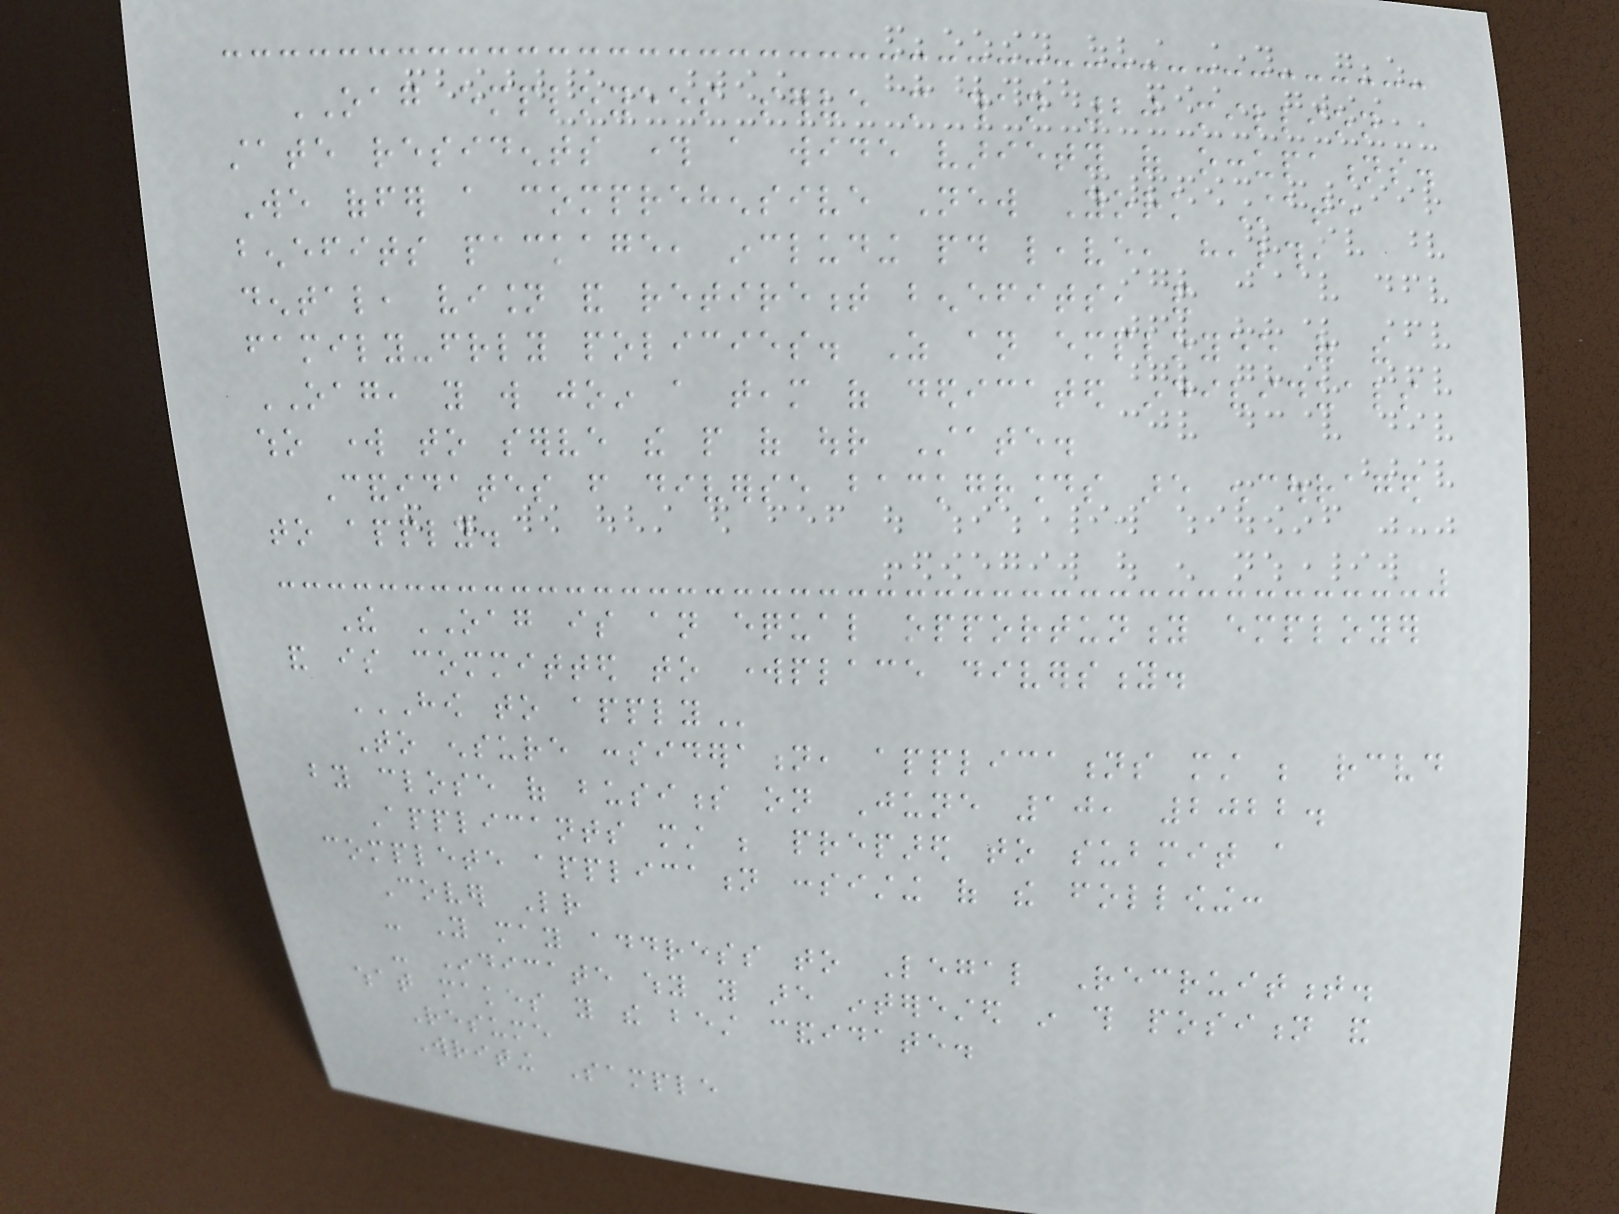OAG employees serve more than 20 million
state residents through a wide variety of occupations.
We offer a comprehensive New York State
benefits package, including paid leave, health,
dental, vision and retirement benefits, and
family-friendly policies. As an employee of the
OAG, you will join a team of dedicated individuals
who work to serve the people of our State.
Candidates from diverse backgrounds are encouraged
to apply.
The OAG is an equal opportunity employer
and is committed to workplace diversity.
HOW TO APPLY
To ensure consideration, applications must be received
by close of business on June 10, 2022.
Applicants must be prepared to submit a
complete application consisting of the following:
Cover Letter
- You may address to Legal Recruitment.
- Indicate why you are interested in this position and
what makes you the best candidate.
Resume
Writing Sample
